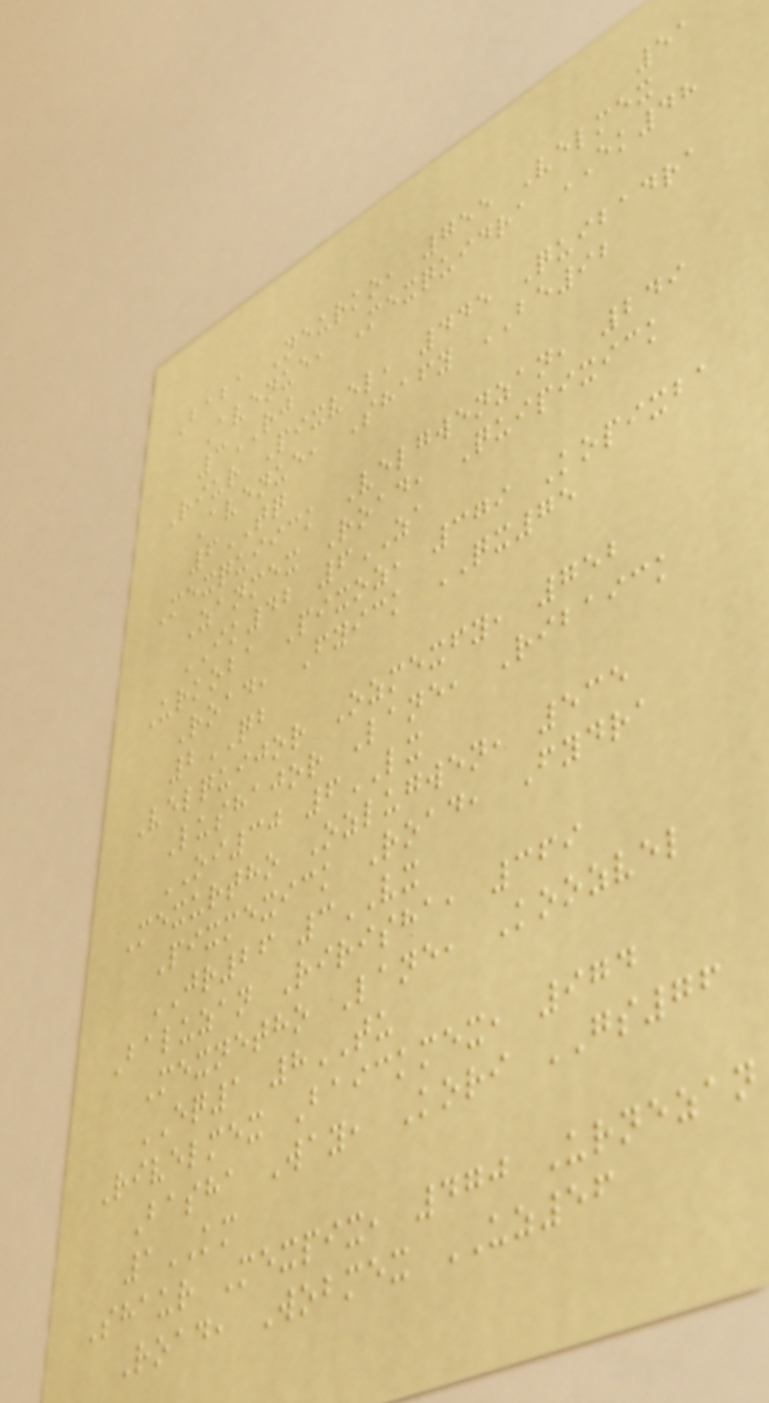51
Baba Neurko, 755 Velmex
Avenue, Mexquidra EK48
3RJ
Riur Pixvel, 445 Quibadra
Avenue, Shafy BE92
6TQ
Mexquiick Velgwenzan, 249
Zanmex Road, Quipixick
IK42 6ZA
Urkoba Pixoz, 379 Kopixba
Road, Fyick QX75
2QB
Velquijor Ozmexfy, 752
Lushajor Lane, Ribaick
OI30 6LX
Mexurtho Ozlugwen, 535
Pixmexick Road, Fydra
JR26 3VX
Baluzan Ririsha, 369
Mexnetho Lane, Koozvel
EQ1 8TU
Rivelmex Baickmex, 974
Basha Way, Kori GS76
1KM
Shaur Mexpix, 470 Urnezan
Road, Wobmex UZ56
